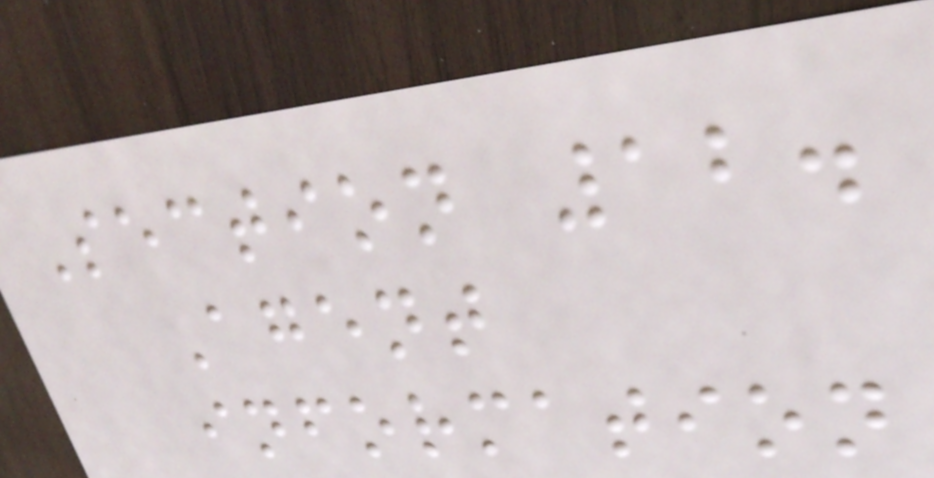Section 12.
Agent
information
